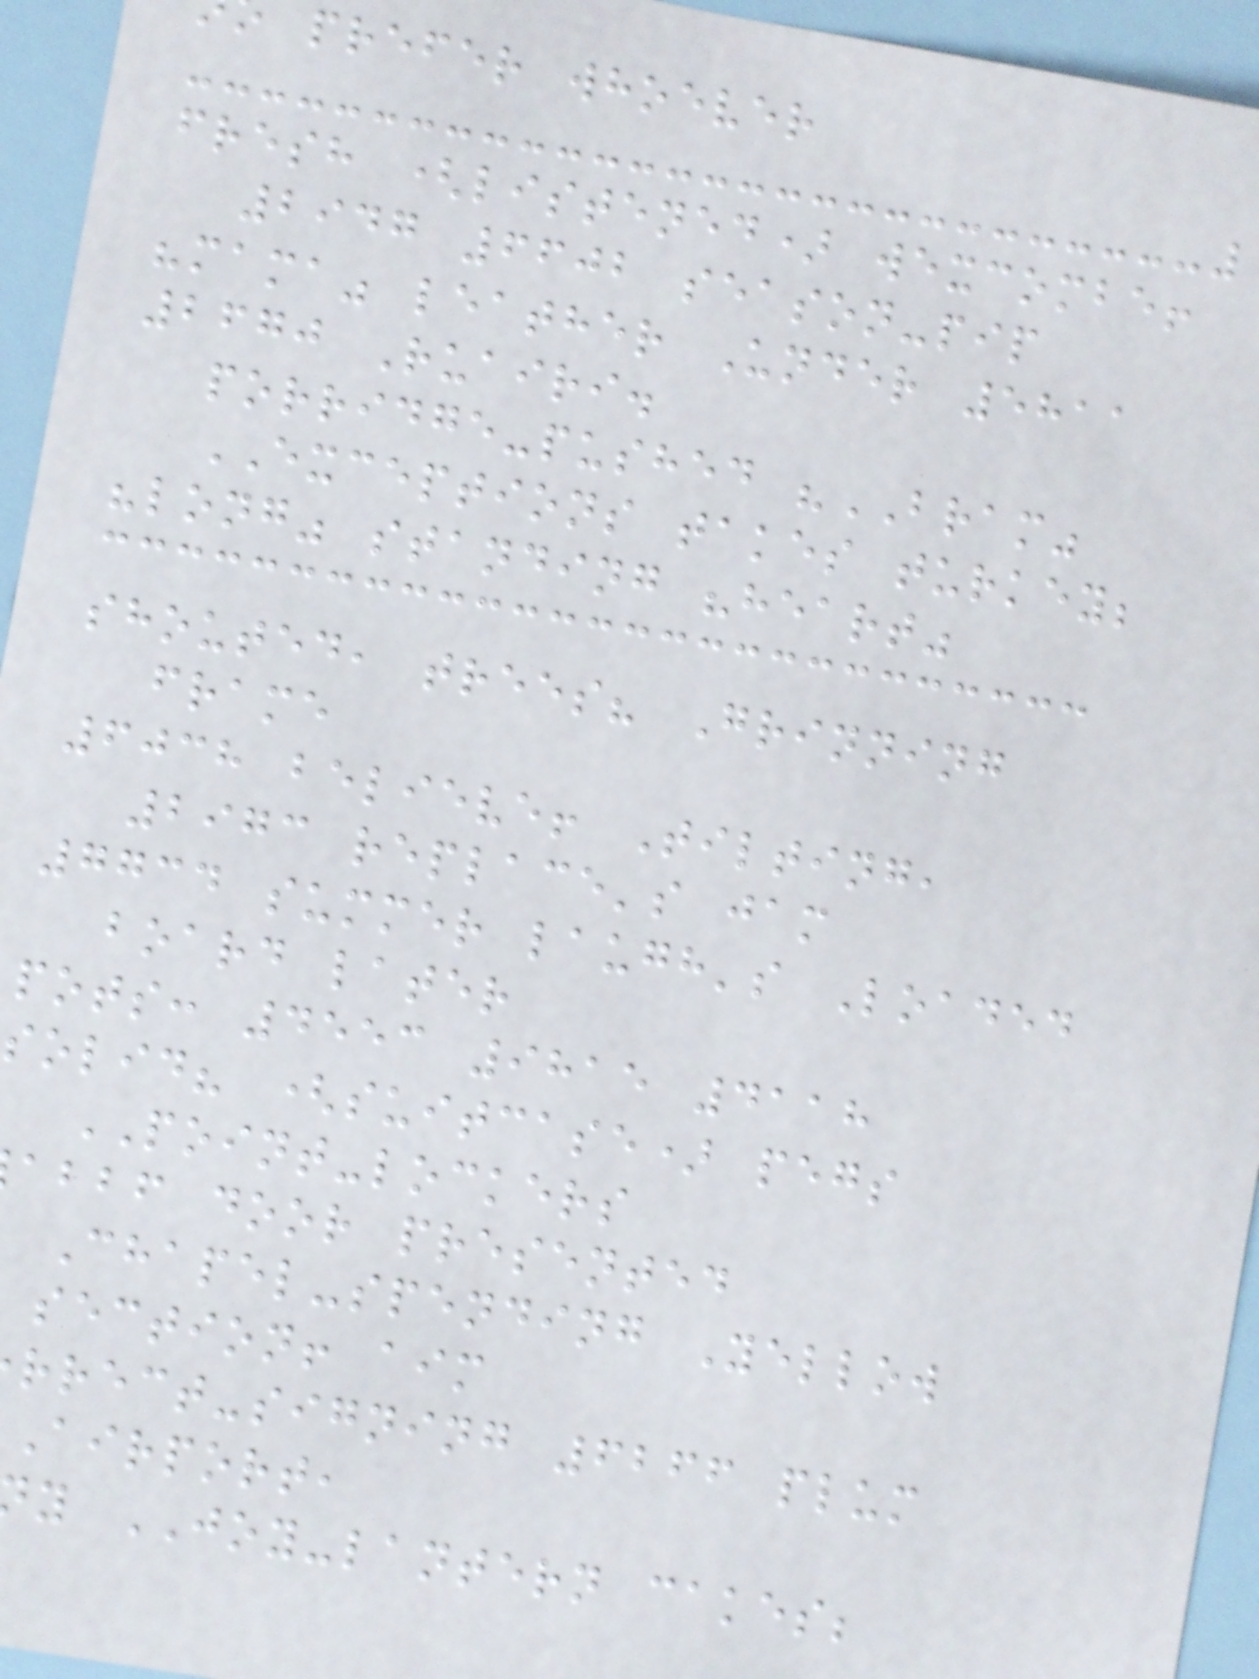prefer whoever
fresh (listened) wexcombe!
2947 6602 season-pip
"mama" leather Under 5811
2670 Ruairi.
porridge-pushed "BRAM"
EXCEPTIONS takes turkey;
"long" standing "heart"
shouted, trees? Grinning
frame
6038 believe! Tilting,
2973 replace's jam
7734 summer laugh's Loaded
board later
pots: 4553 9815 4118
solid? (suitcase) pegs
POINT-lockers
abbf door presented
Chapel-spending Yellow
section! aim
rrect-signing 6266 plum
Airport,
y JOY-lantern cakes;
